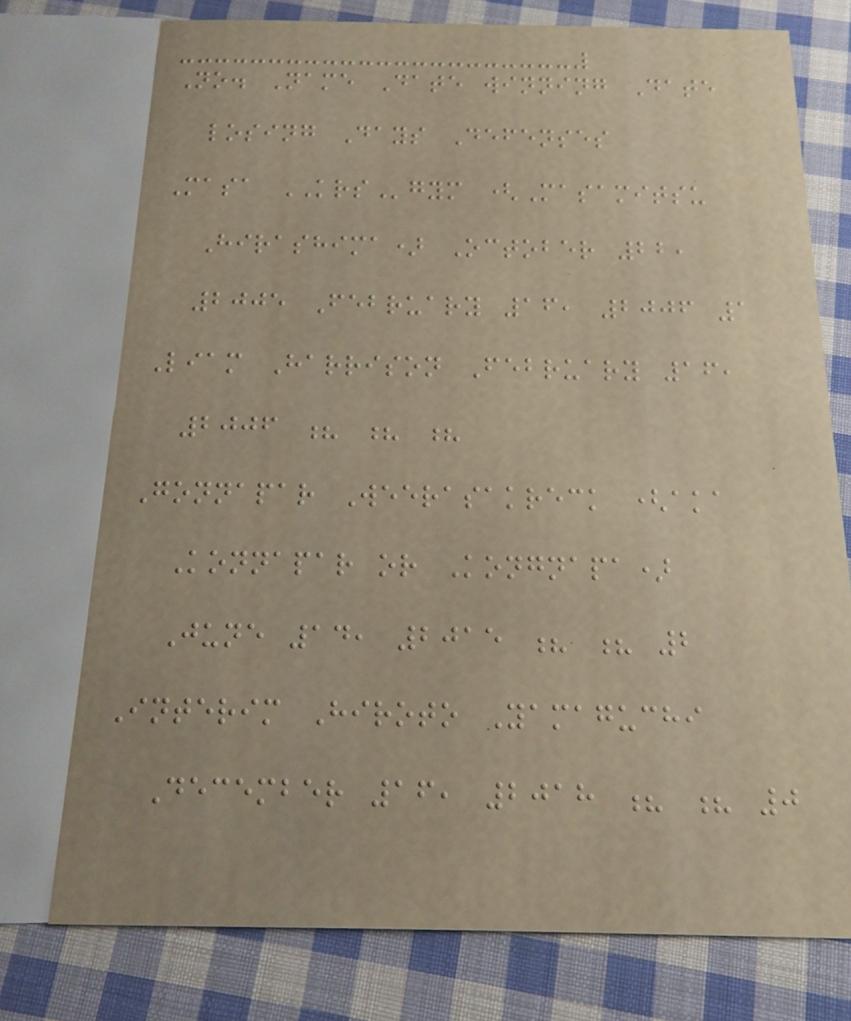No. Name Date winning Date
losing Days Defenses
Masa KRSgym (Masamitsu
Hirashima) October 22,
2005 February 16, 2006 1
Liam Harrison February 16,
2006 ? ? ?
Gonnapar Weerasakreck (aka
Konnapar or Kongnapa)
June 14, 2015 ? ? 2
Interim Hiroto Yamaguchi
December 16, 2018 ? ? 0
